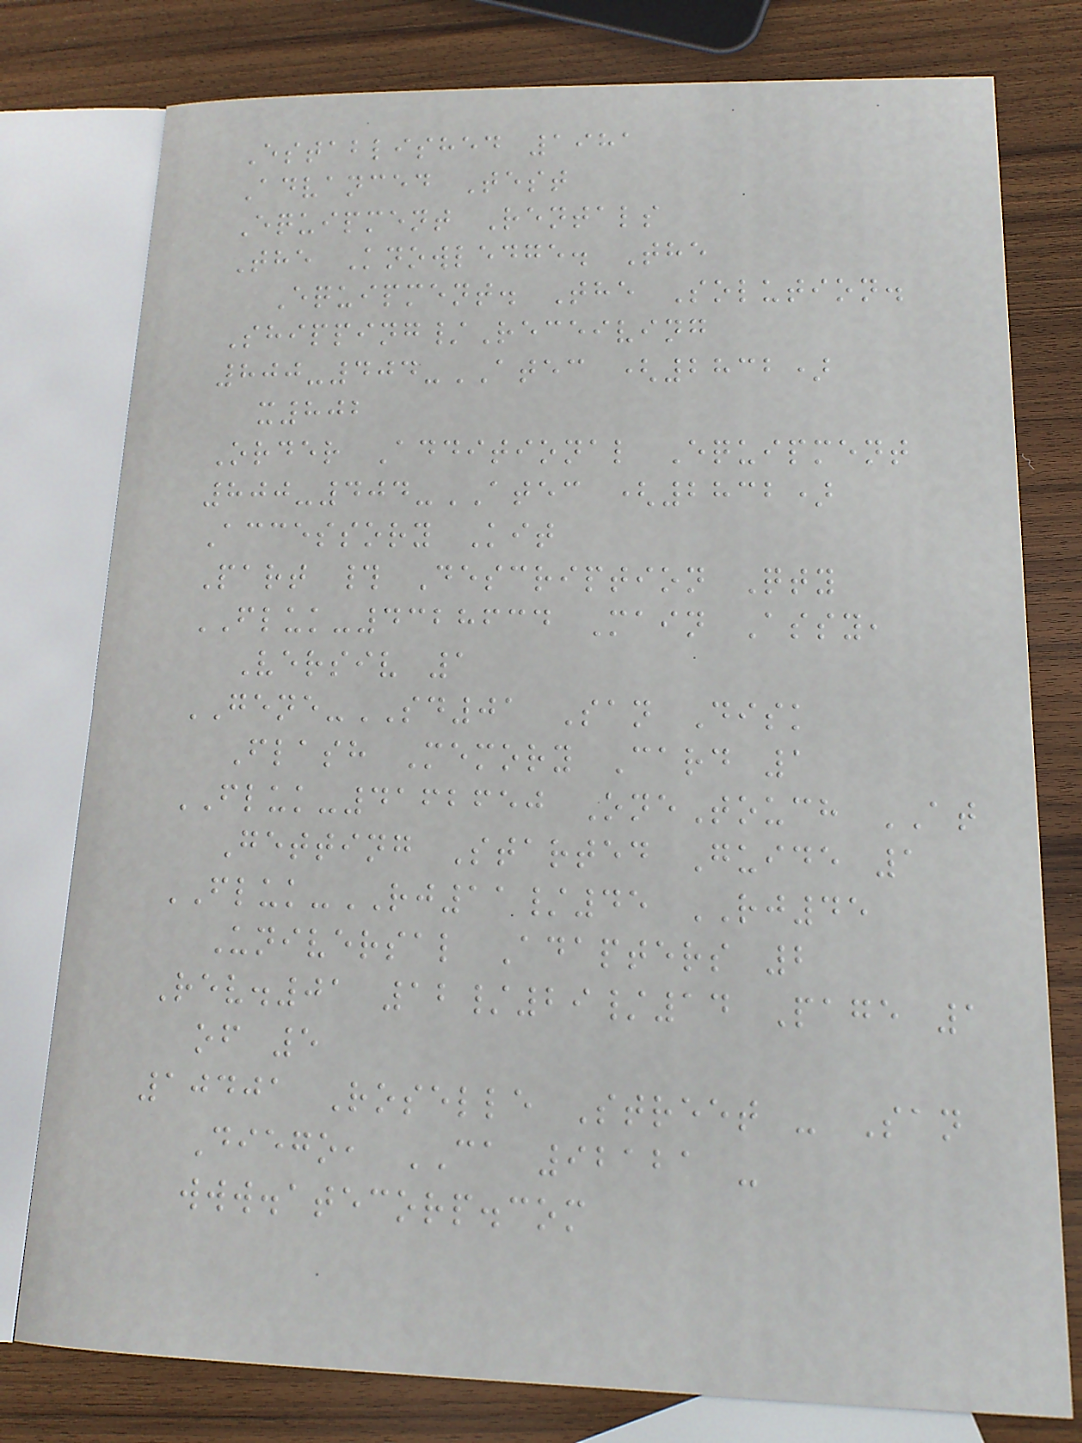Established 1981
Advanced Test
Equipment Rentals
The Knowledge. The
Equipment. The Solution.
Shipping/Receiving
800-404-ATEC (2832)
x802
Order Additional Equipment
800-404-ATEC (2832)
Accessory Kit
Part # Description Qty
FLUK-4328634 Main Assy,
Versiv 1
GENE-SD01 San Disk
Flash Memory Card 1
FLUK-4162650 OneTouch AT
Getting Started Guide 1
FLUK-RJ11/45 RJ45
Universal Adapters 2
Rev.01 12/29/14 Page 1
of 5
10401 Roselle Street - San
Diego, CA 92121 -
www.atecorp.com
